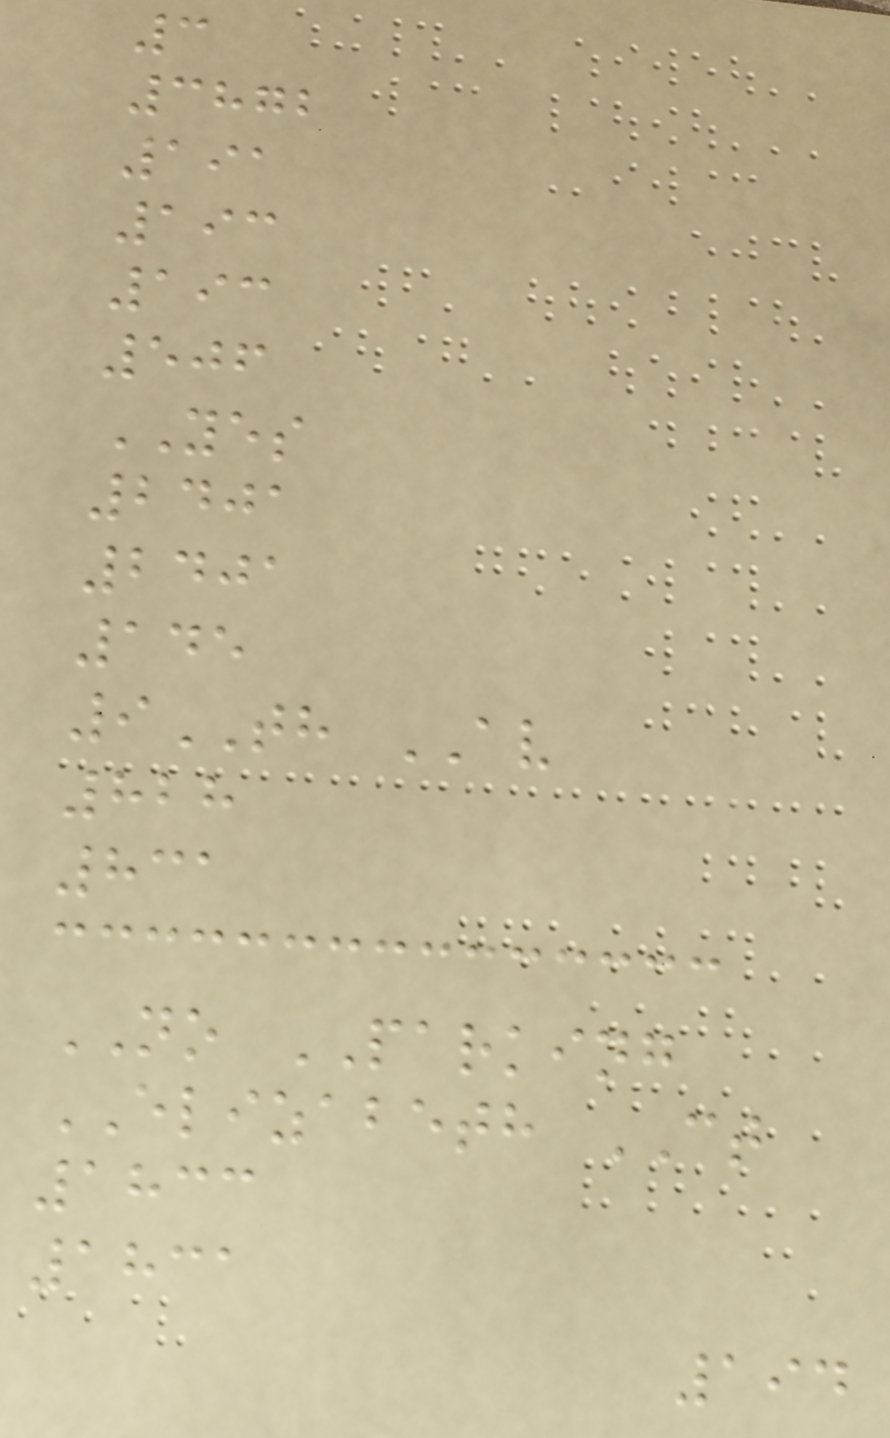3
3872
191
193
193
506
YES
2401
2401
145
9TH AV
828
831
NO PARKING
ELIZABETH CT
1833
1831
194
